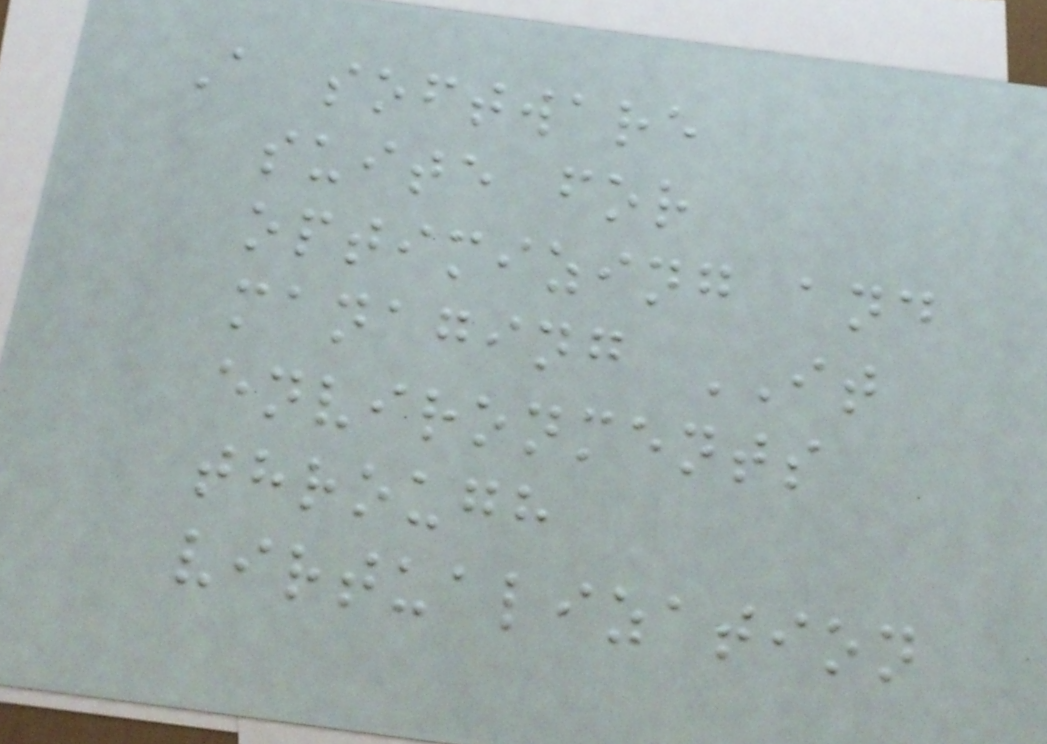A software
suite for
optimizing and
managing IT
environments
through
virtualization
